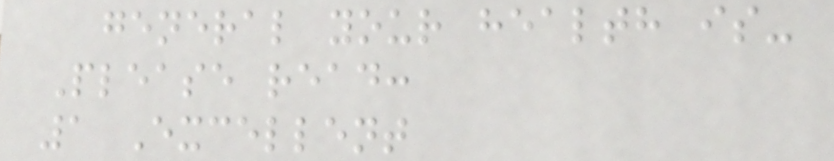general your health is-
Please read:
1 Excellent
